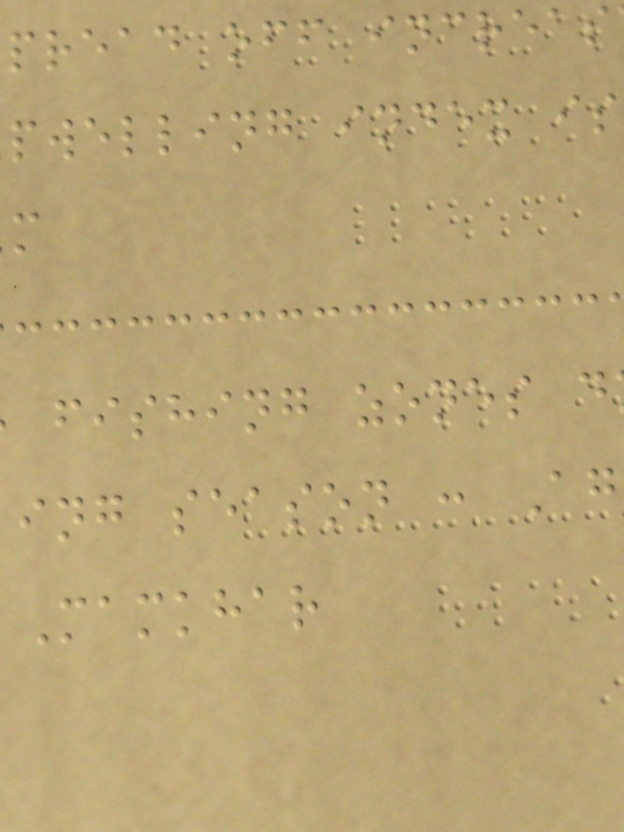pread off increas
pwelling index is
fishing zones d
ing season : Ag
Mamkhar
